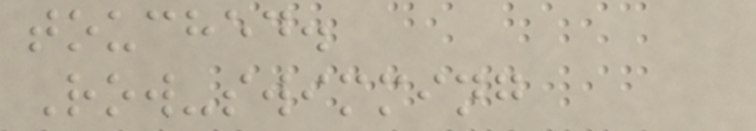touched.
Row-swimming
